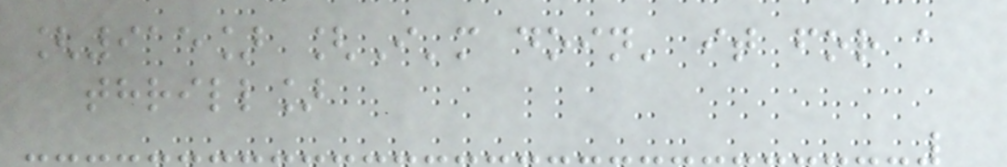[915] [I'm doin' it for a
thrill]
